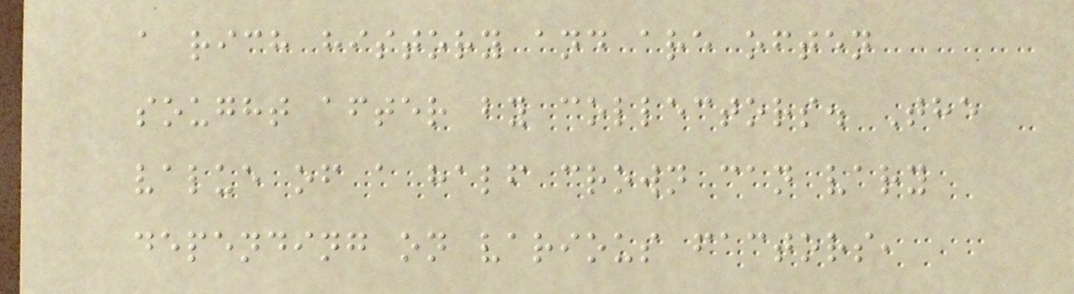a rich history and are often
sought after by collectors. The
value of a half crown can vary
depending on various factors,
